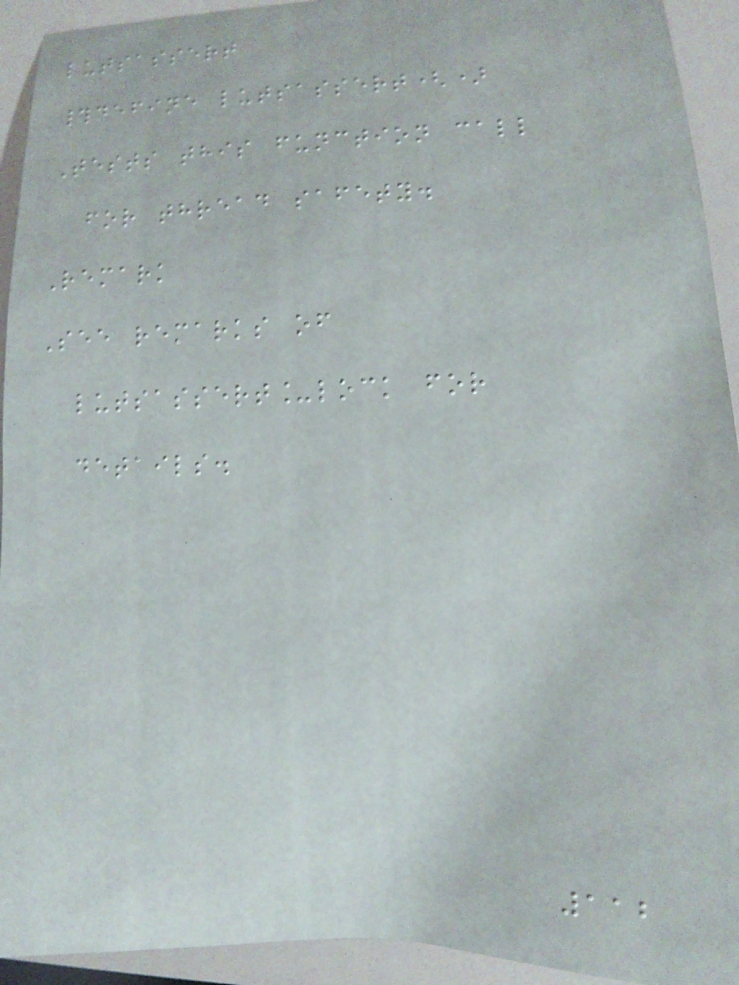lutsassert
#define lutsassert()
Tests this function call
for thread safety.
Remark
See remarks of
lutsassert_lock for
details.
112
